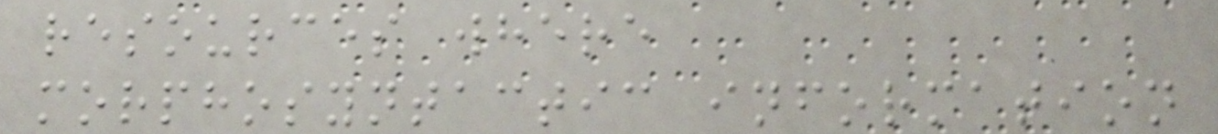resources where
morphosyntactic information
